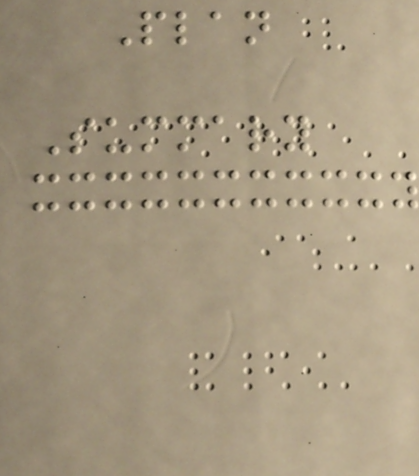Plan
Summary
